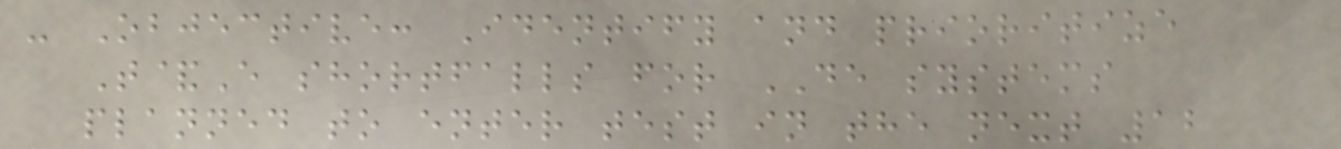- Objective: Identify and prioritize
T&E shortfalls for DE systems
planned to enter test in the next 12
